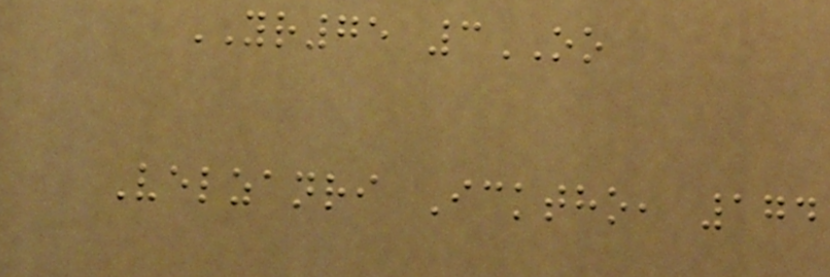YR75 3OO
Velzanri Icktho, 174
